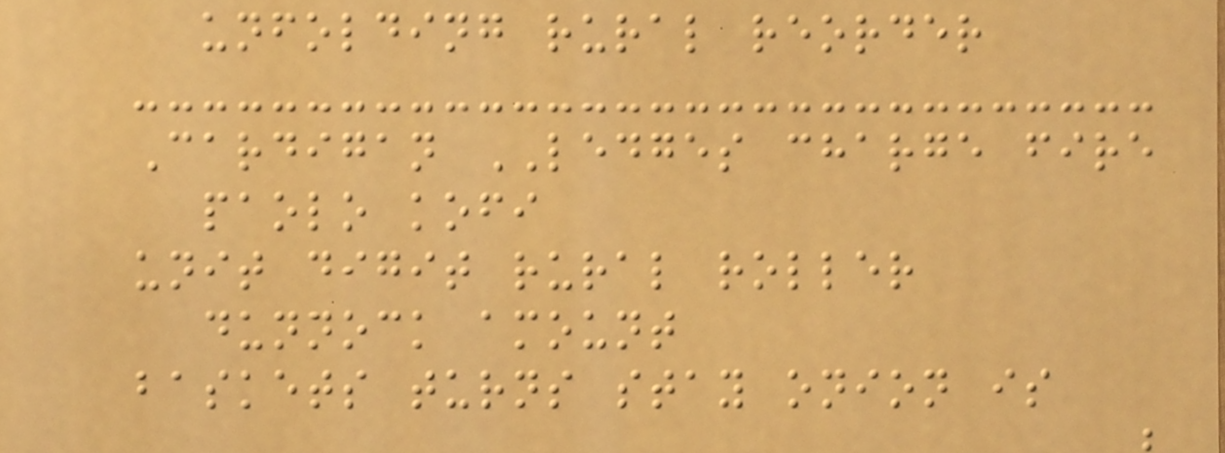unfolding rural reorder
Cardigan LEDGES charge fire
paolo kofi
unit digit rural roller
dunnock amount
baskets turns stay onion is
